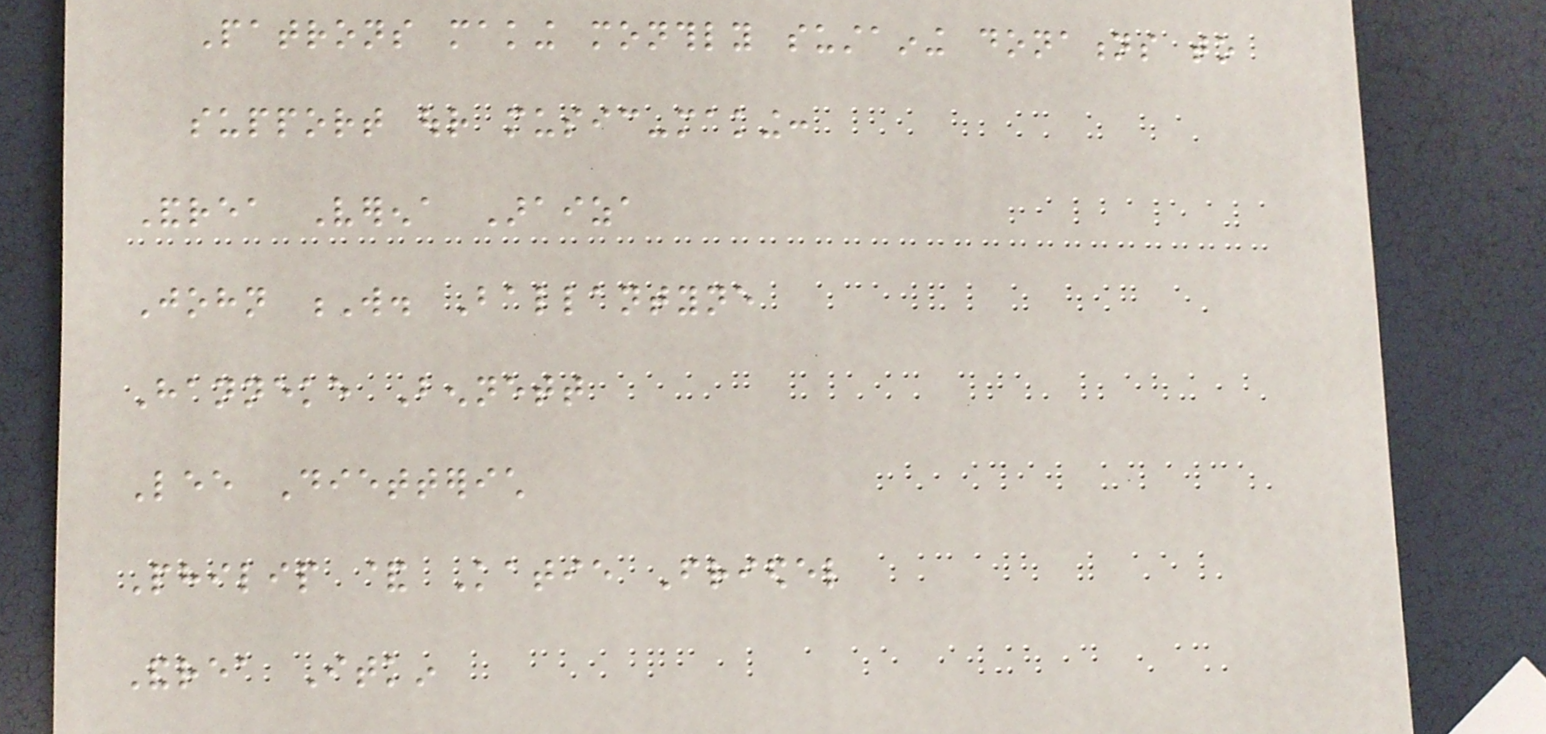Patrons making monthly sustaining donations to
support our music-making:
Andrea Verena Araiza
John W. Ballantyne
Hanneke Bennett
Lee Dietterich
Philip & Katie Friedel
Andrea Itkin
